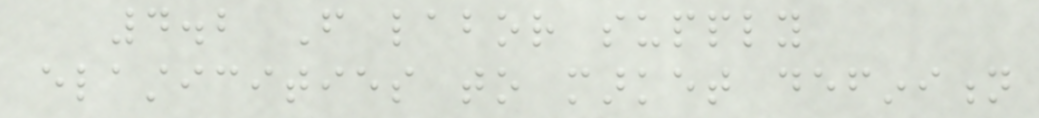4.2 From labor supply
elasticities to market definition
